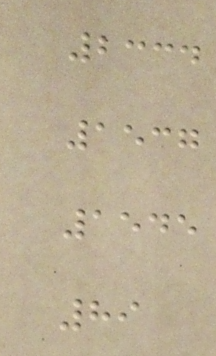2334
1537
1545
89
